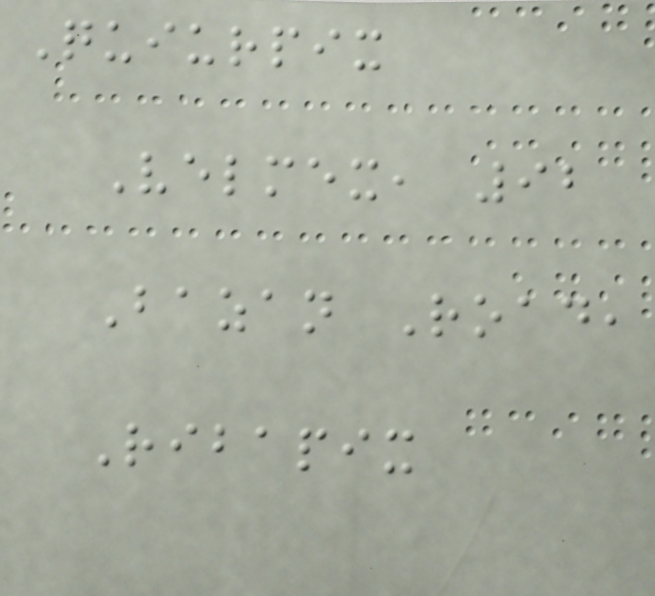Quiurpix
Velmex, 92
Bazan Road,
Ribapix
